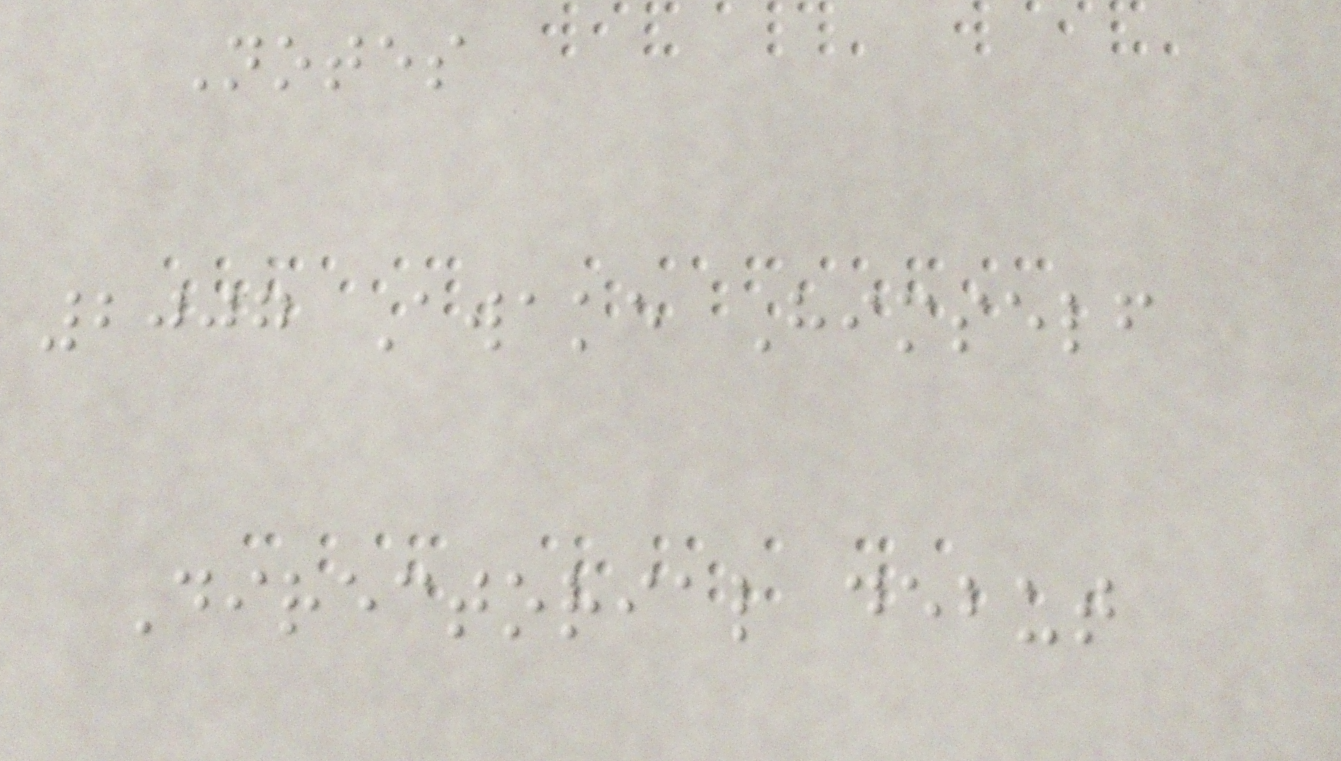Notes
2007 Awake Himself
Directorial debut
